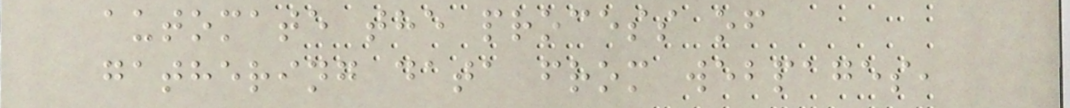automate the process of
gathering data from webpages,
